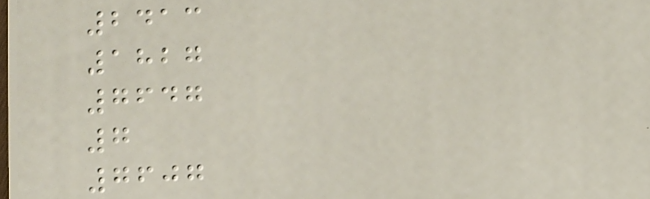2413
1827
7647
7
7607
